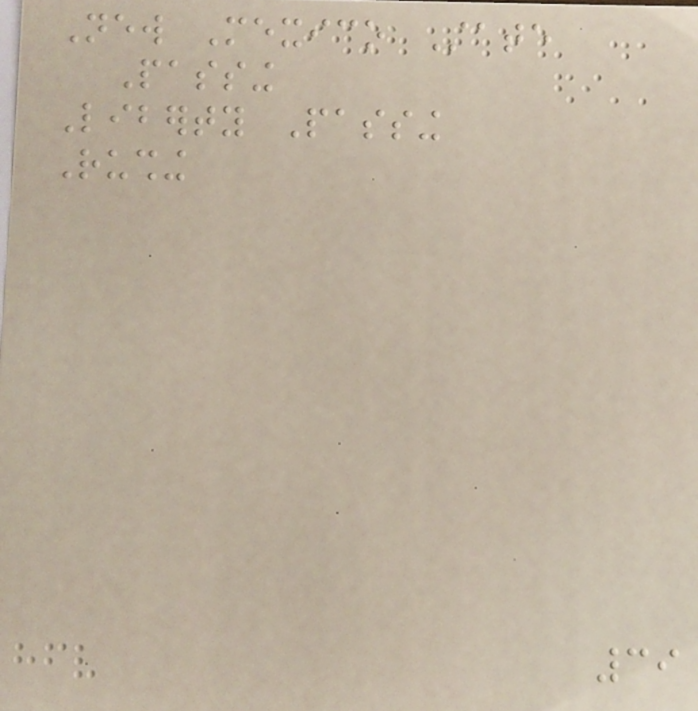New Mexico State
Passing
Liberty Passing
Rushing
39
